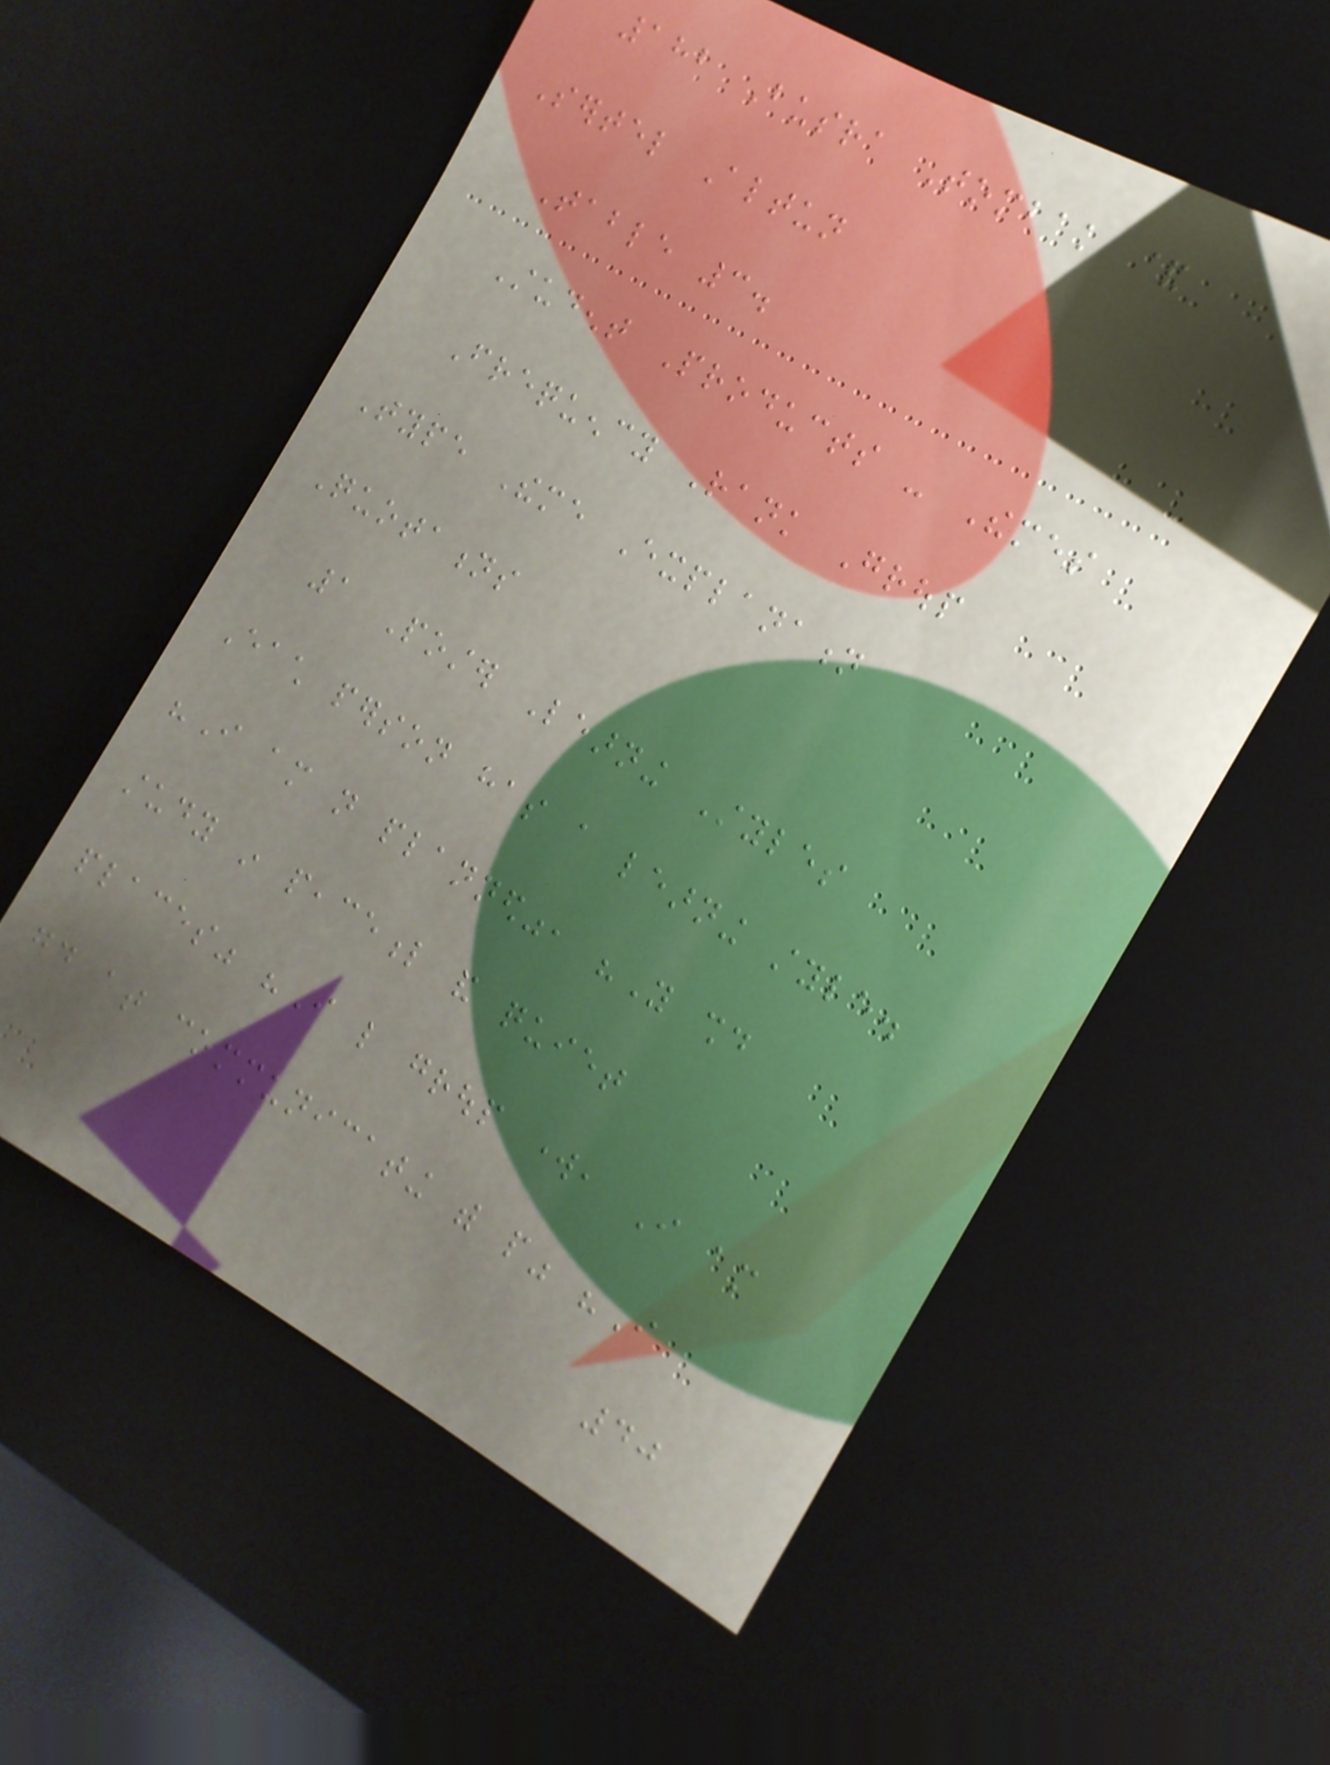182 Busra Tombak &
Sertel Altun
Table 3.
Student Products - Themes
Frequency Rank Group
Type Theme Explanation
Quotations
1 Poster Learning Styles
Each person has a learning style.
"I am not planned", "You should
study in peaceful and quiet
places" "I like group work, I am
good at communicating with people" "I
40
